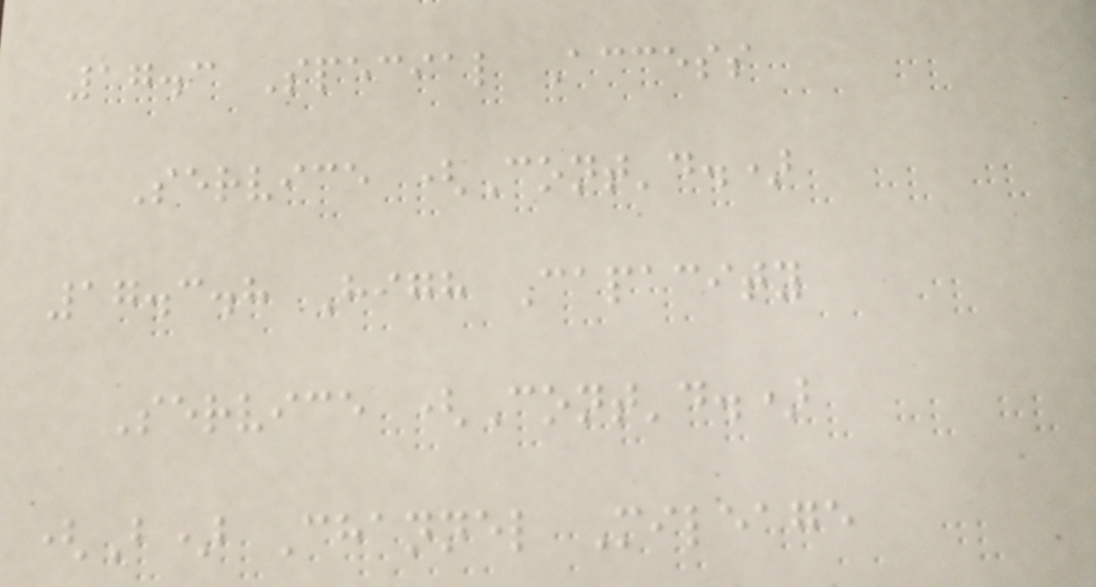17.3 Special Access
Service (Cont'd.)
17.3.8 High Capacity
Service (Cont'd.)
(B) Channel Mileage
